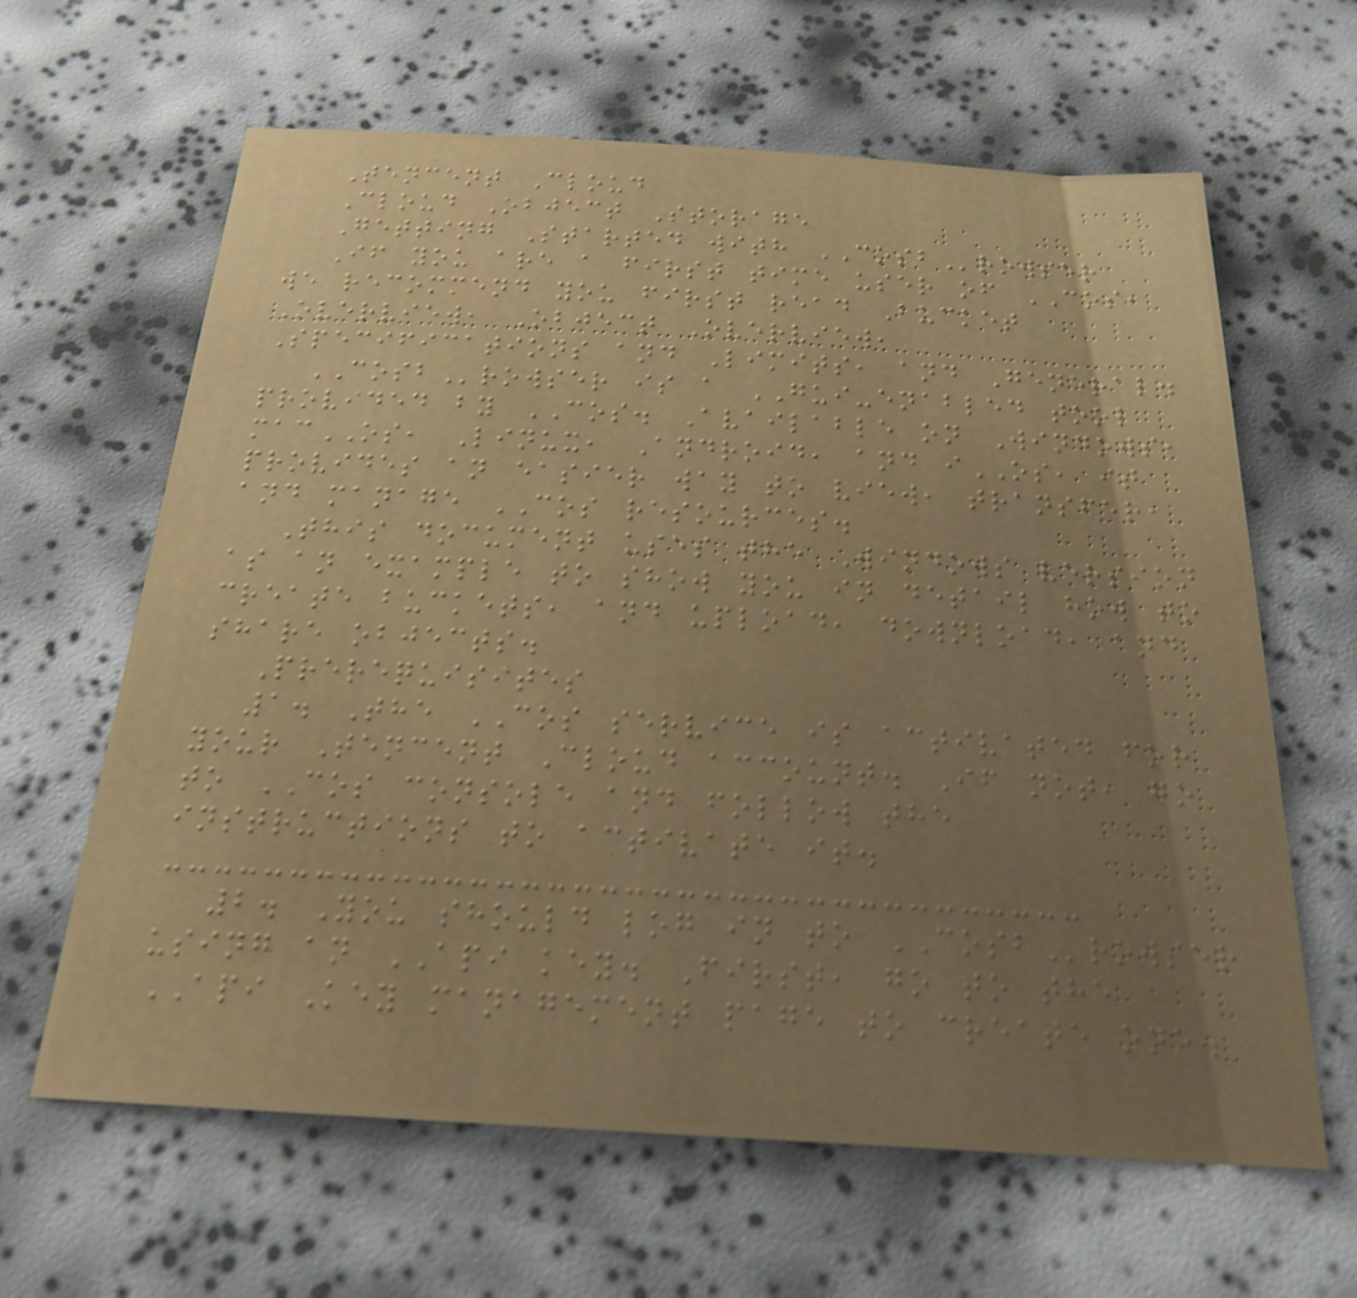Tencent Cloud
Cloud Object Storage
Getting Started with COSBrowser
If you are a first time user of COS,
we recommend you first read Bucket
Overview, Object Overview,
Specifications and Limits, and General.
COSBrowser is a GUI-enabled tool
provided by COS. Available on Windows,
macOS, Linux, Android, and iOS, it
provides an easier way to view, transfer,
and manage COS resources.
This document uses the Windows version
as an example to show you in detail how to
create buckets, and upload, download, and
share objects.
Prerequisites
1. The COS service is activated for
your Tencent Cloud account. If not, go
to COS console and follow the
instructions to activate it.
2. You should log in to COSBrowser
using an API key. First, go to the
API Key management page to create one.
